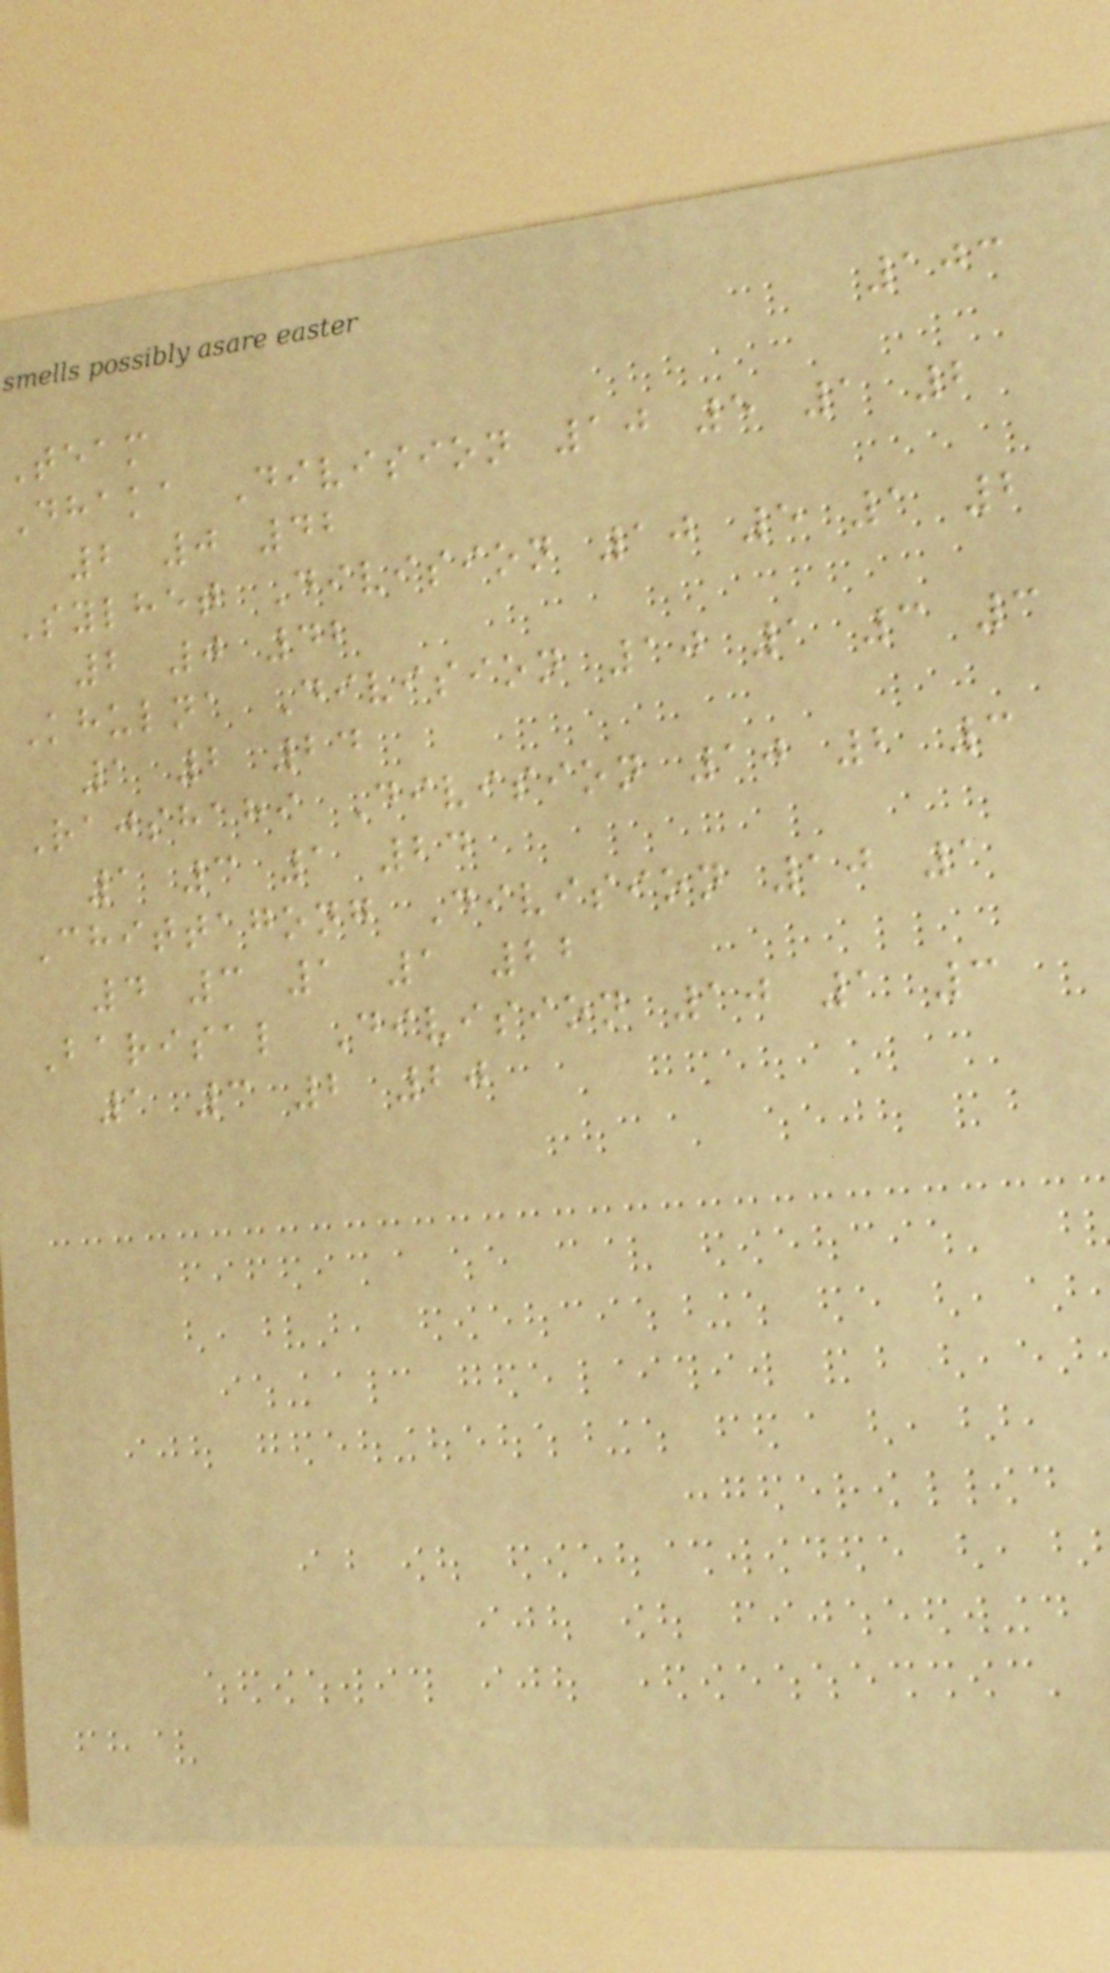103
Team
Dhaka Division 10 5 1 2
2 0 42
Sylhet Division 10 5 1 2
2 0 42
Khulna Division 10 1 3 3
1 2 24
Rajshahi Division 10 2 3
1 3 1 24
Chittagong Division 10 1
4 3 1 1 22
Barisal Division 10 1 3
1 3 2 20
